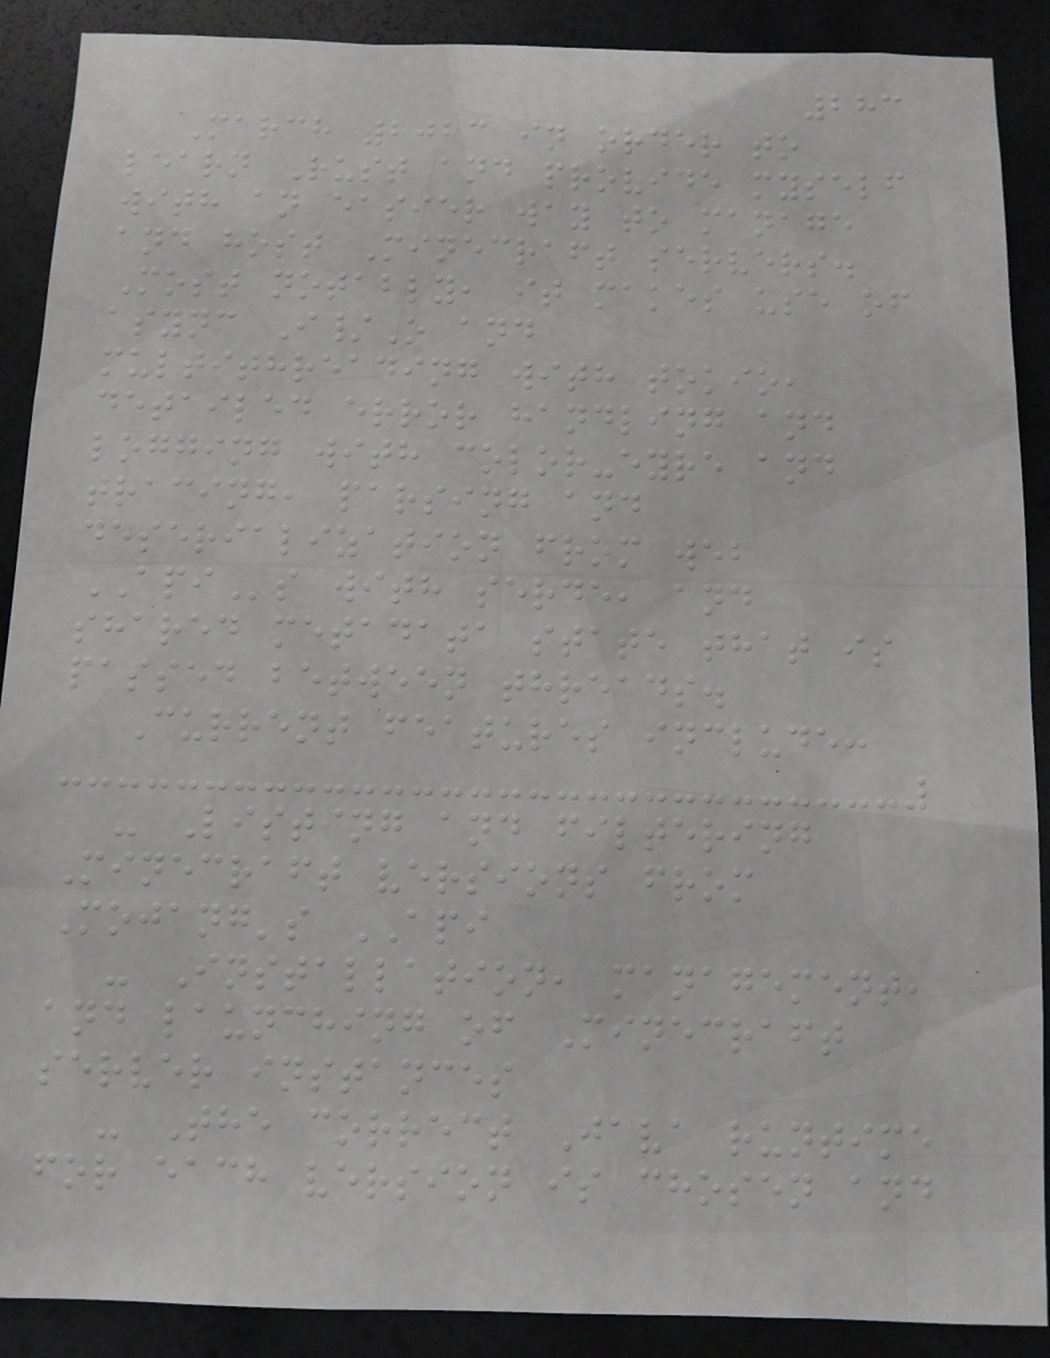283
March 2023 in order to
learn Rust and provide myself
with an easier way to manage
and host Minecraft servers.
Most notably, it makes use of
async I/O and
multithreading with tokio,
detailed error handling and
logging with color-eyre and
tracing, parsing and
deserialization from web
APIs with serde, and
shared metadata state that is
passed between threads.
Current features include:
- Listing and filtering
Minecraft versions from
Mojang's API
- Installation, management,
and launching of Minecraft
server instances
- The correct Java runtime
for each version is chosen and
